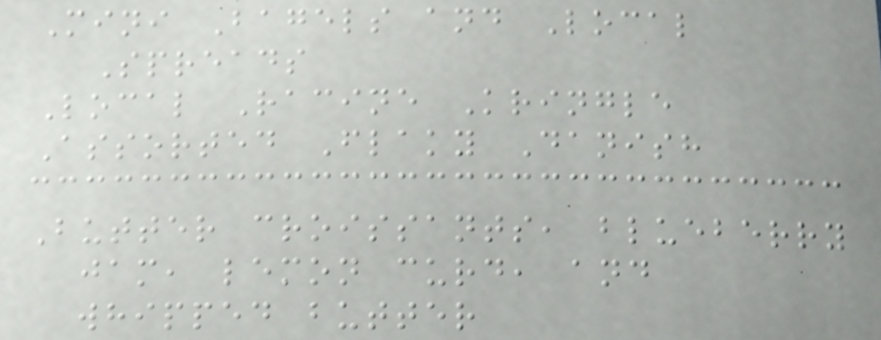Mini Bagels and Local
Spreads
Local Racine Kringle
Assorted Flaky Danish
Butter croissants, blueberry
jam, lemon curd, and
whipped butter
